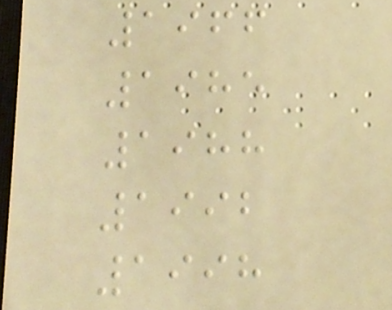1966
1985
1988
1992
1998
